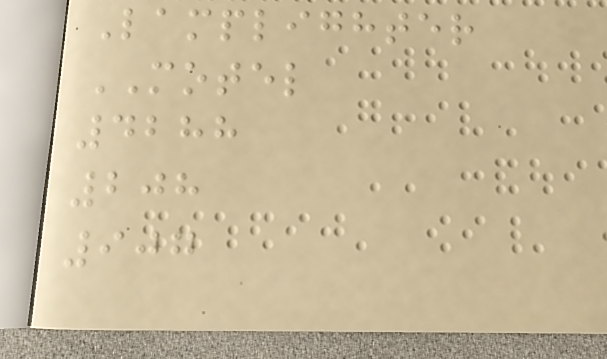Lamplighter
MOTEL
4288
208
907
